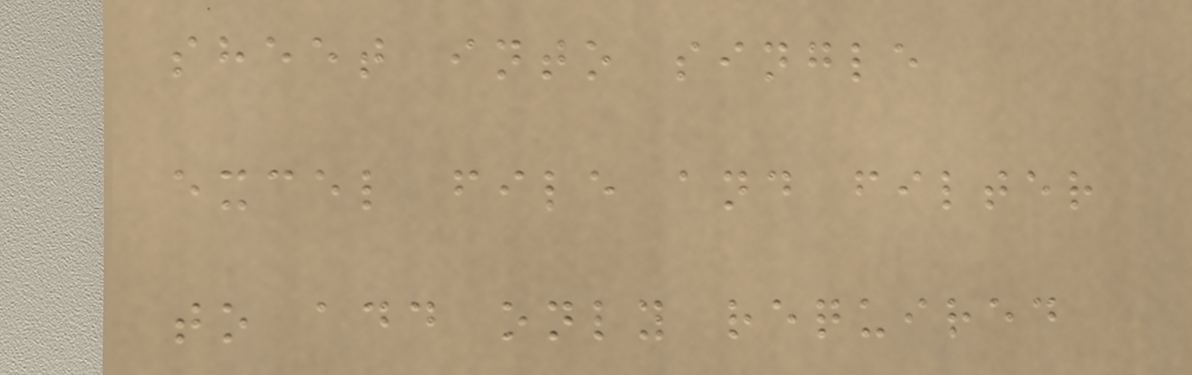sheet into single
excel file and filter
to add only required
